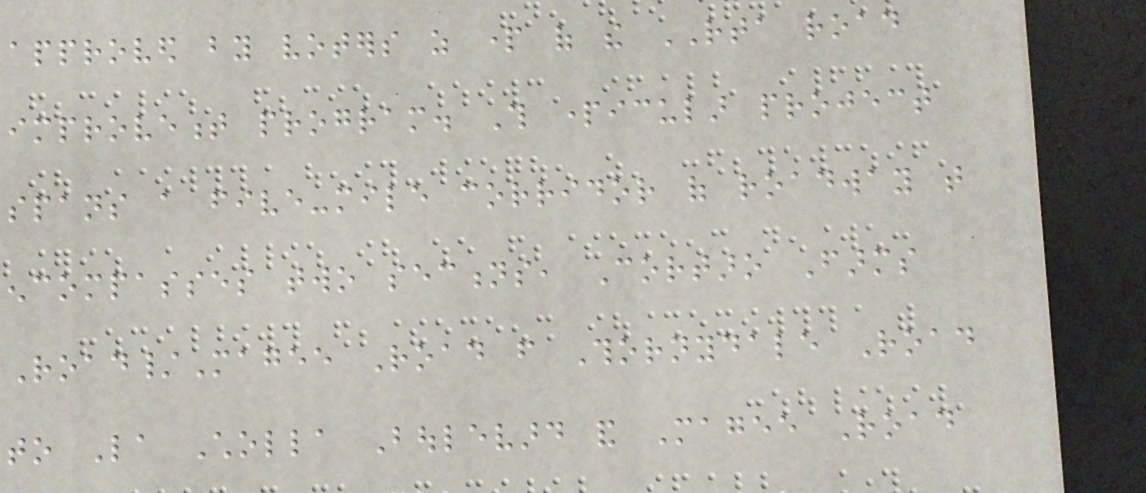approved by voters as part of the RTA road
improvement program. This particular project
spans a five-mile corridor of roadway that
encompasses two sections, Cortaro Farms
Road/Magee Road from Thornydale Road
to La Cholla Boulevard and Magee Road
